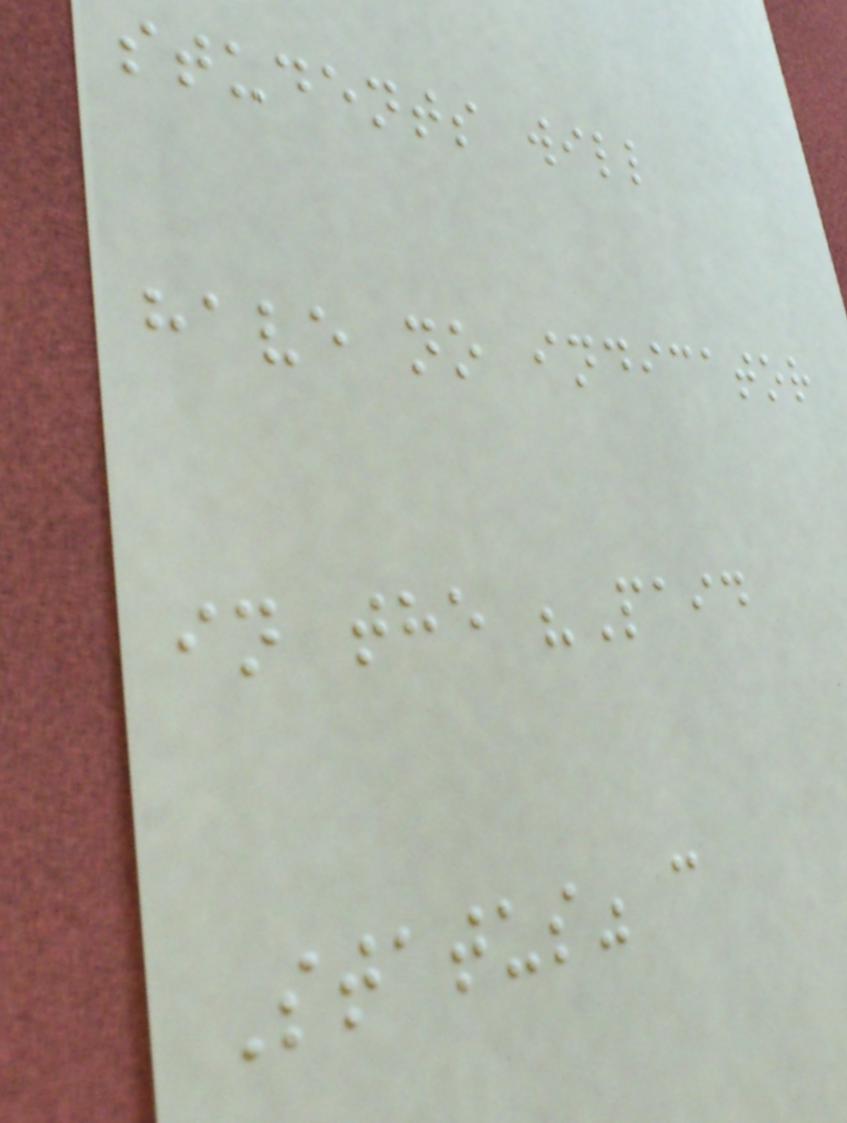students will
have no indicator
in the "Paid
Status" c
